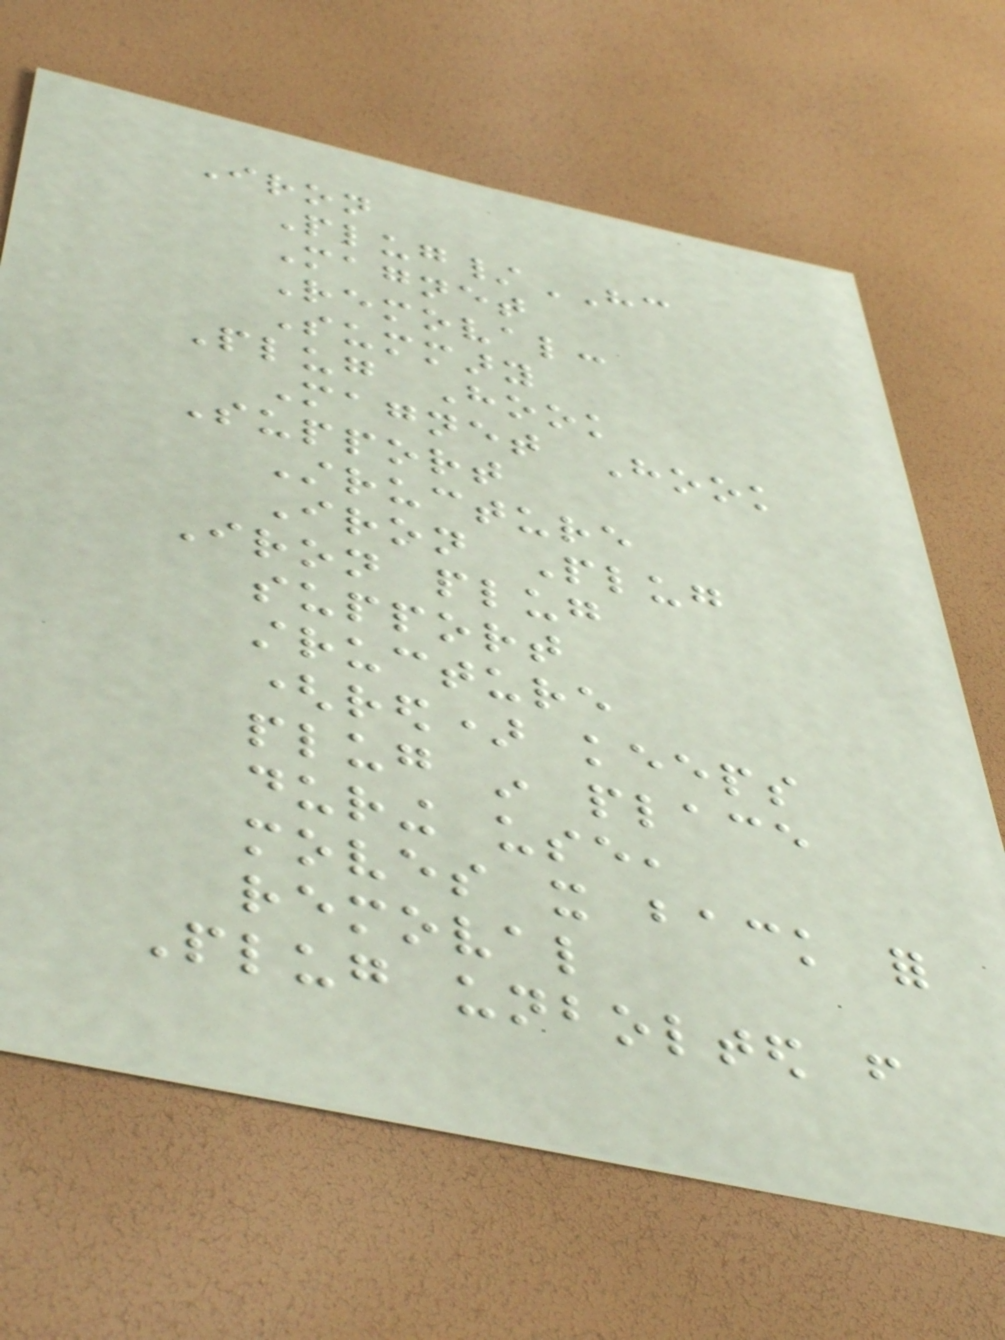Iron
Plug/HC
Magnet
Removal:
Summary
Plug Hook
Magnet Hook
Support
Structure
Iron Plug
Iron plug
support
structure
(red) keeps
plug in place
during use,
moves it back for
removal
Plug unbolted from
